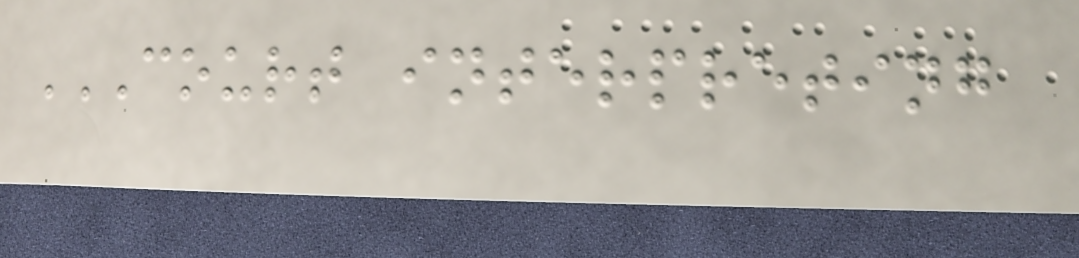COURT INTERPRETING
